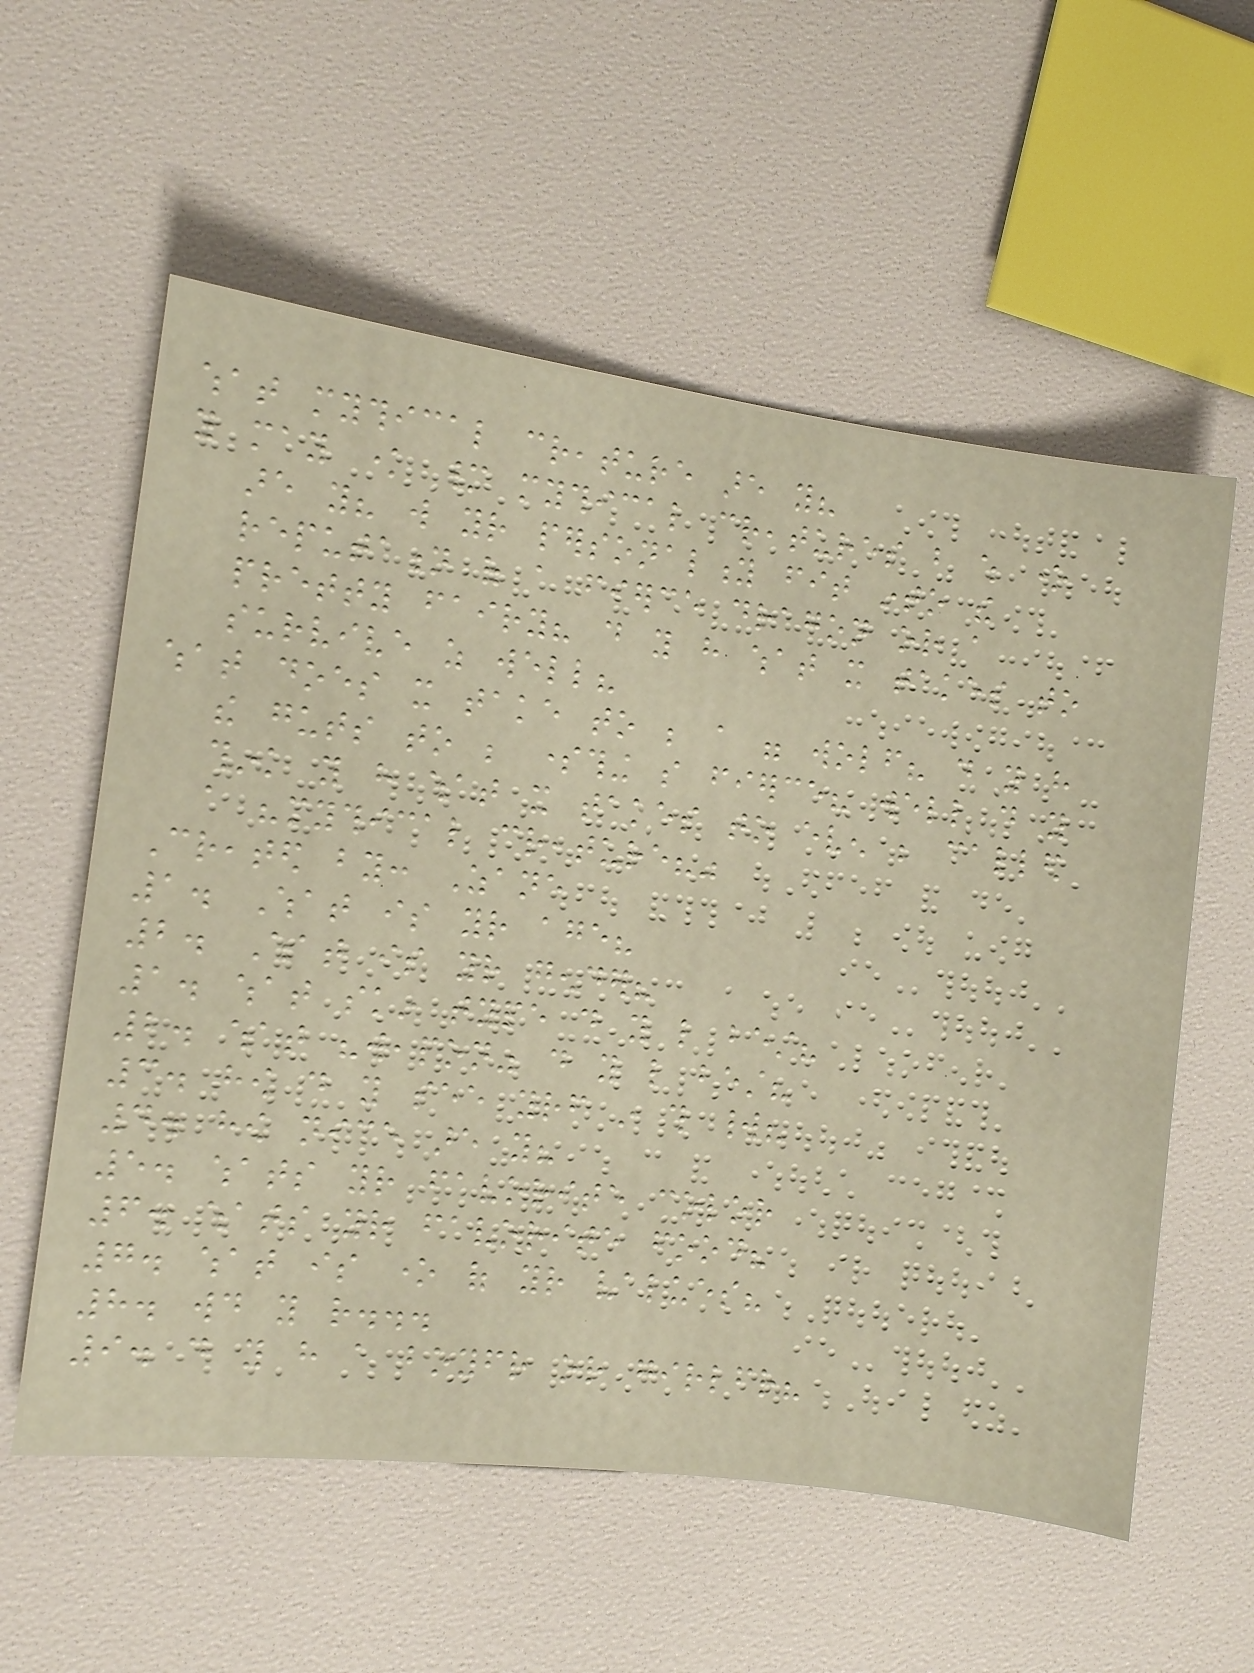what mythical creature are you?
you may know many mythical creatures but which one
are you? will your personality fit into the
reputation of a fierce dragon or a
pretty fairy? do you have what it takes to
survive as well?
what does it take to be a were wolf? do you have
the guts to be something so fierce? well do you
think you have what it takes to even be called
a "mythical creature?"
Created by: Zane
1. What is your age?
2. What is your gender?
1. what skin type do you like best?
2. what "weapon" do you like best?
3. how do you see yourself in this world?
4. how nice are you?
5. whats your favorite color
6. whats your favorite food?
7. what is one of your values?
8. would you rather...
9. do you have a boyfriend or girlfriend?
